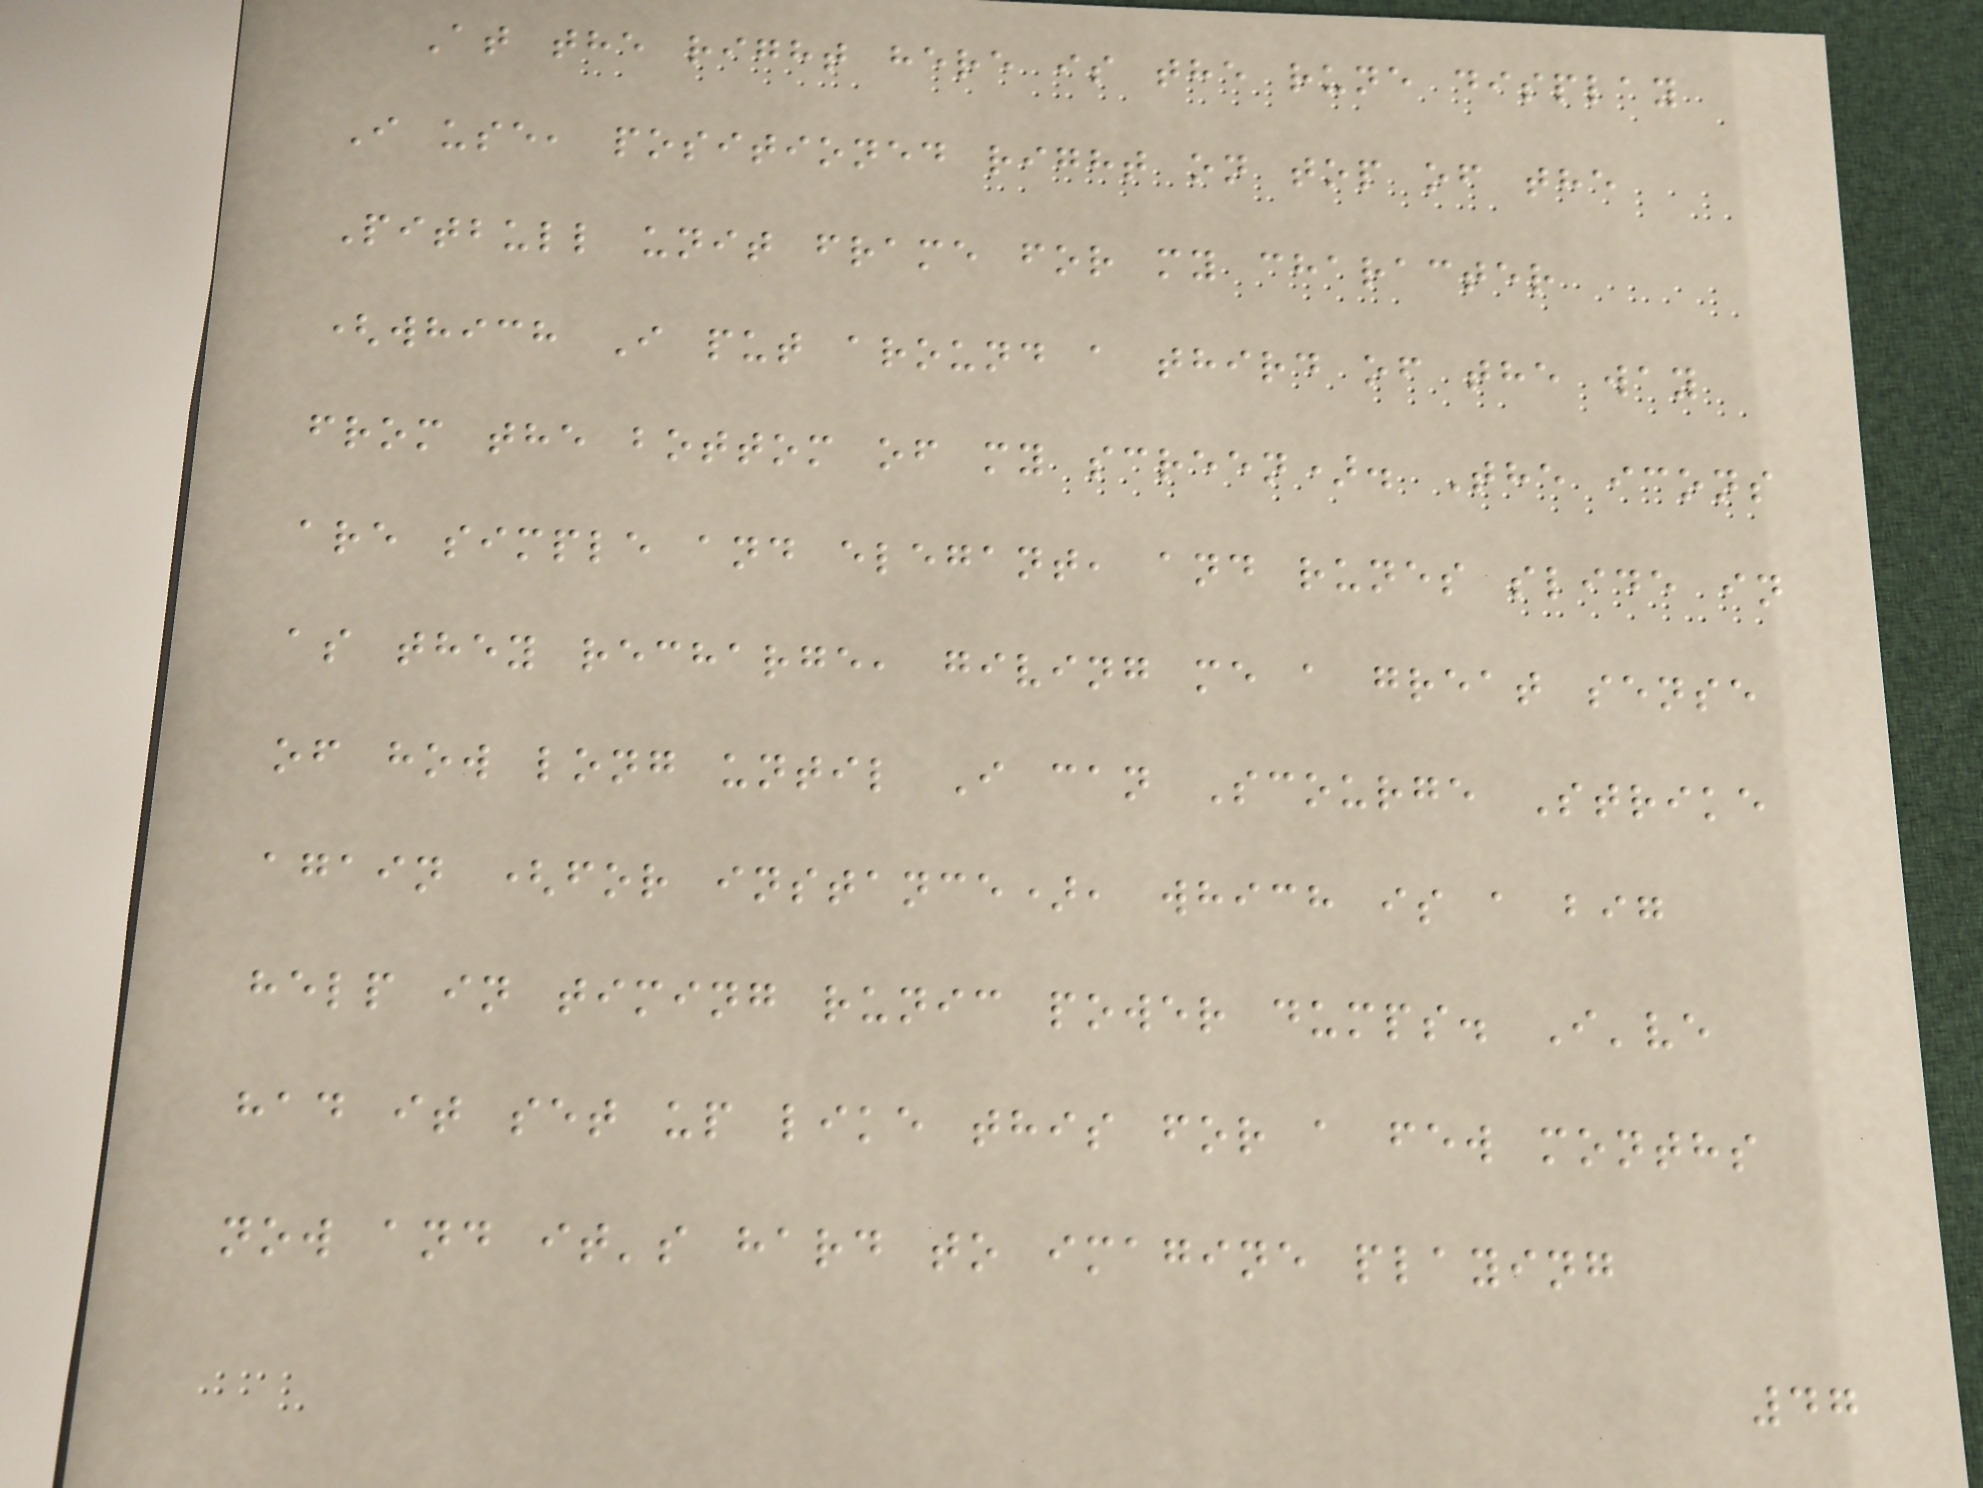At the right here is the rune display
I use, positioned right on top of the
Pitbull unit frame for my character
(which I put around a third of the way
from the bottom of my screen). The icons
are simple and elegant, and runes slide in
as they recharge, giving me a great sense
of how long until I can Scourge Strike
again (for instance), which is a big
help in timing runic power dumps. I've
had it set up like this for a few months
now and it's hard to imagine playing
47
